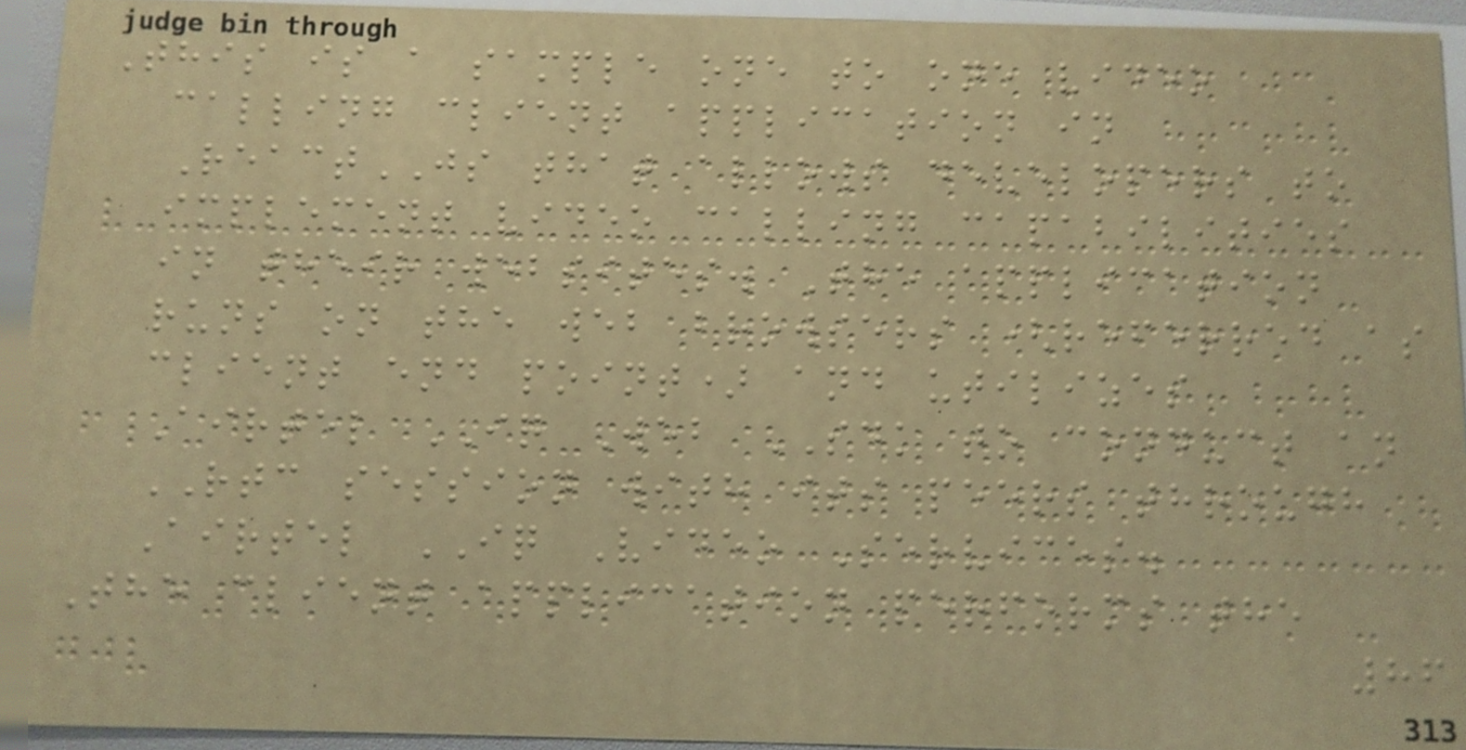This is a sample one to one video
calling client application in
ReactJS that allows developers to
implement video calling capabilities
in their websites. The application
runs on the web browsers (referred as
client end point) and utilizes
Airtel IQ Web SDK to conduct an
RTC session with its peers through
Airtel IQ Video Services.
The client application performs the
86
